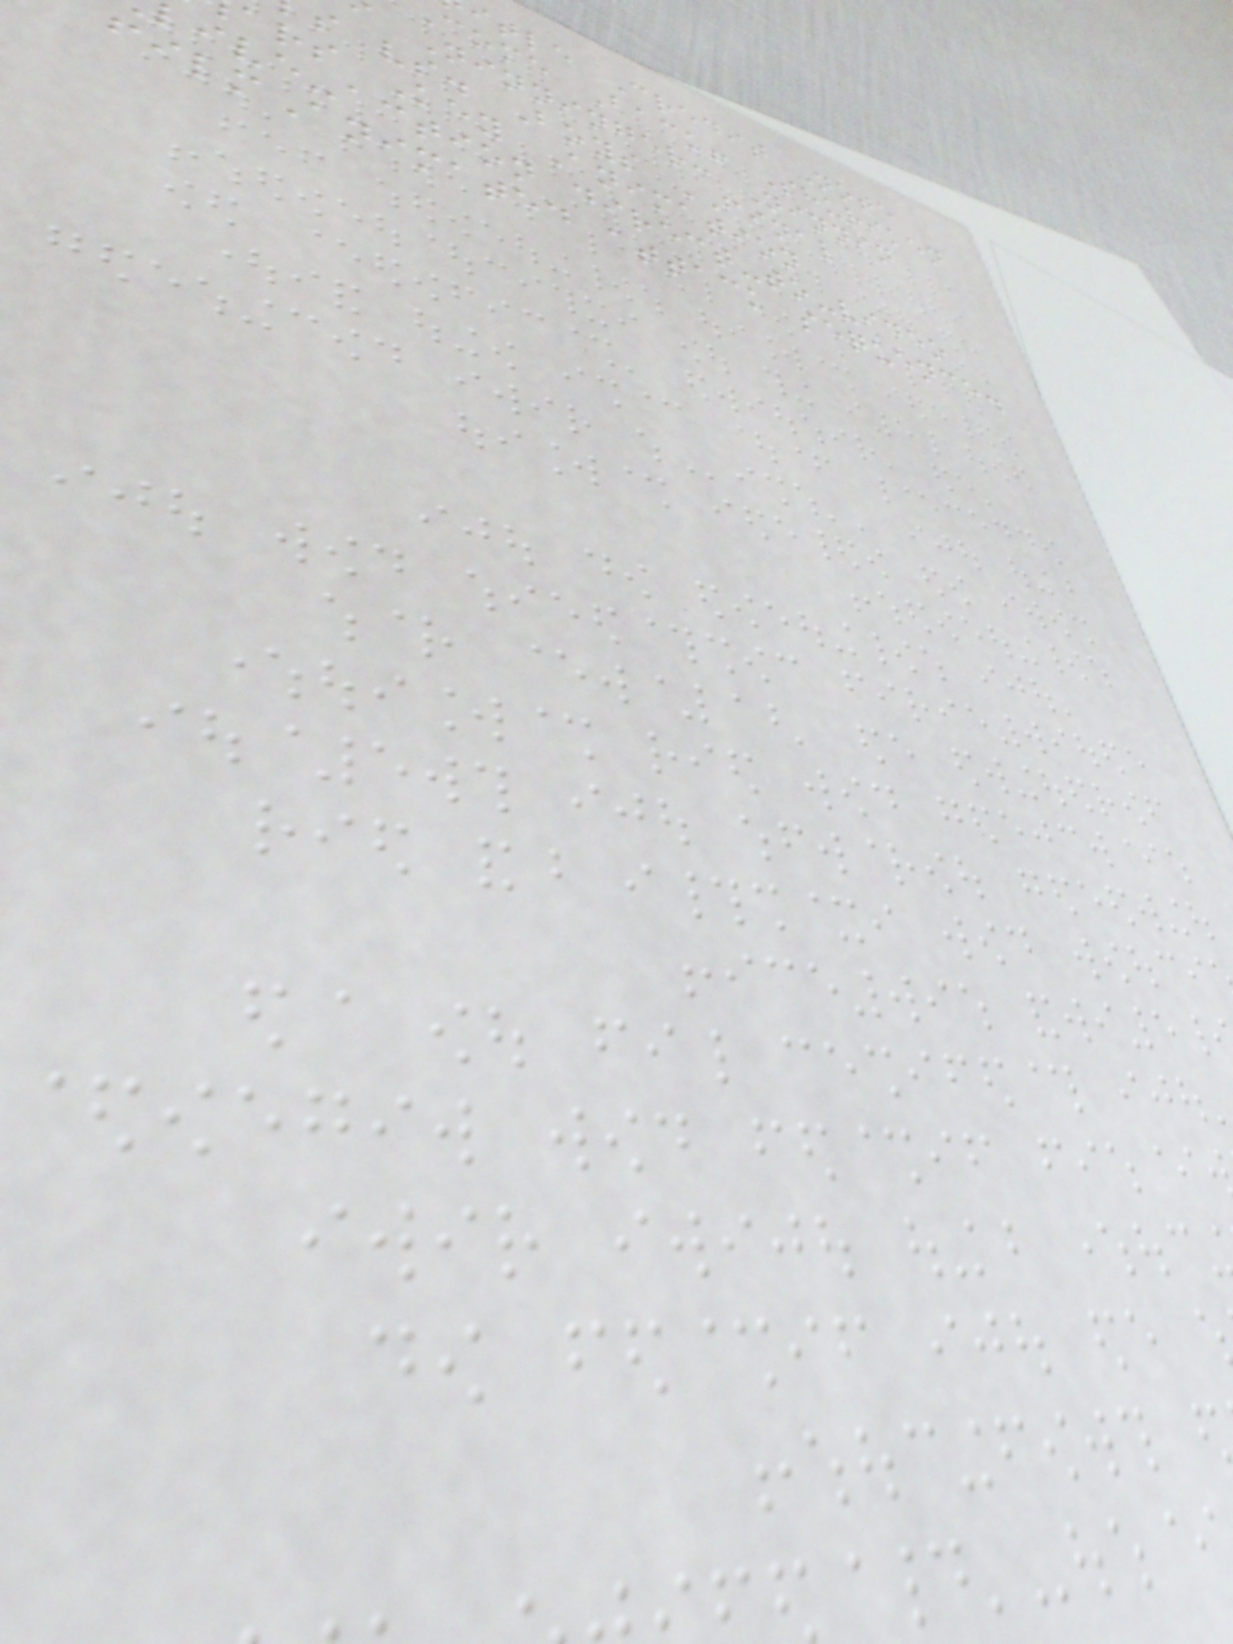itle Credit Note
come Back! Shuriken
Ninninger: Ninnin
s vs. Boys FINAL
ars Key Animation
ive-action direct-to-video
filmAnimated attack sequence.
